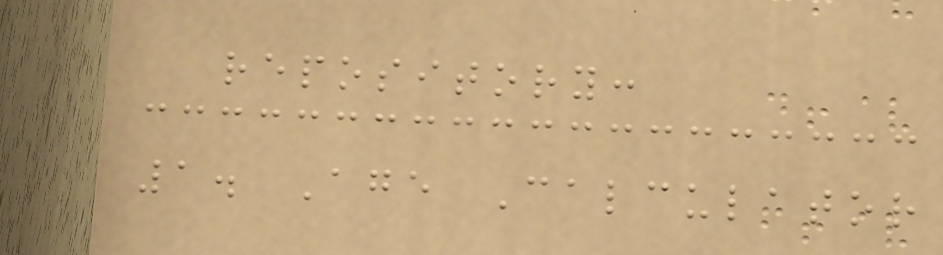repository:
1. Age Calculator
